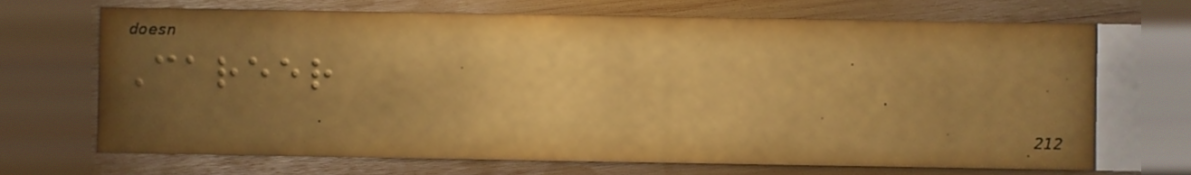Career
